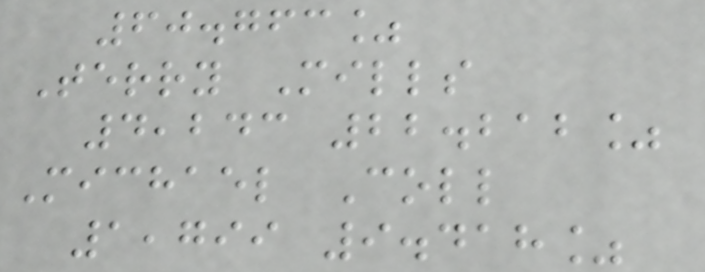60.763%
Terry Mills
4,243 22.212%
Michael Coll
1,799 9.418%
